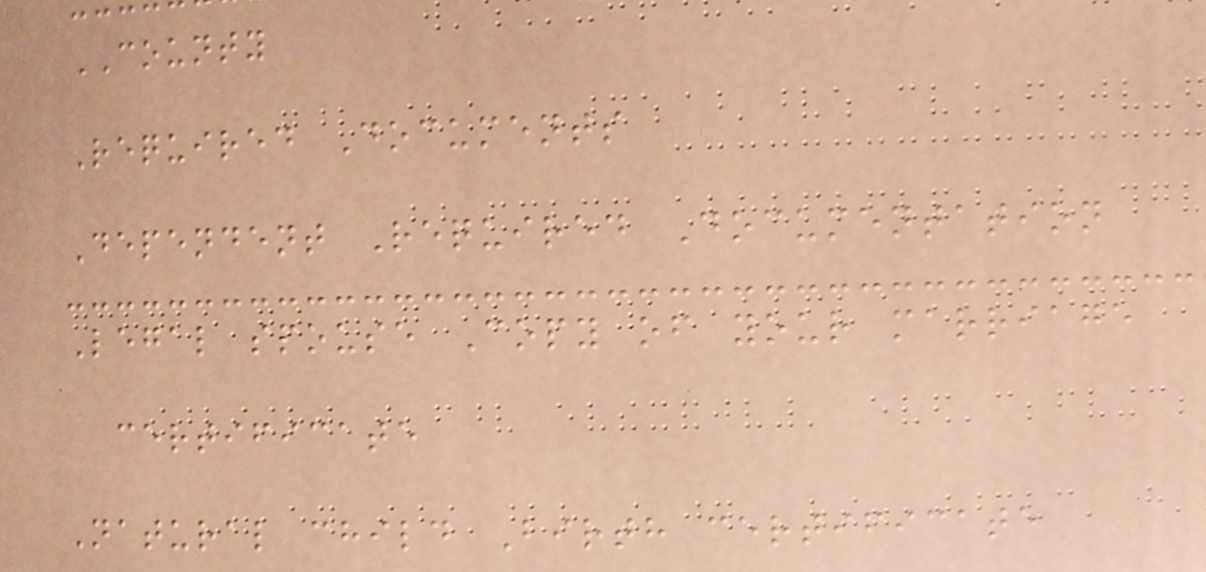COUNTY
Required Documents
Dependent Required Documentation
Legal spouse Copy of your marriage
certificate
Natural child Birth certificate
